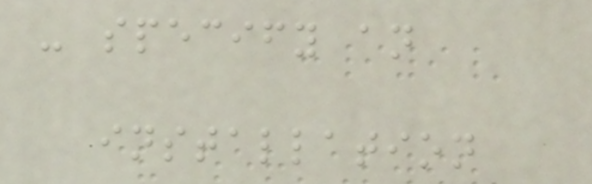- specify an
installation
